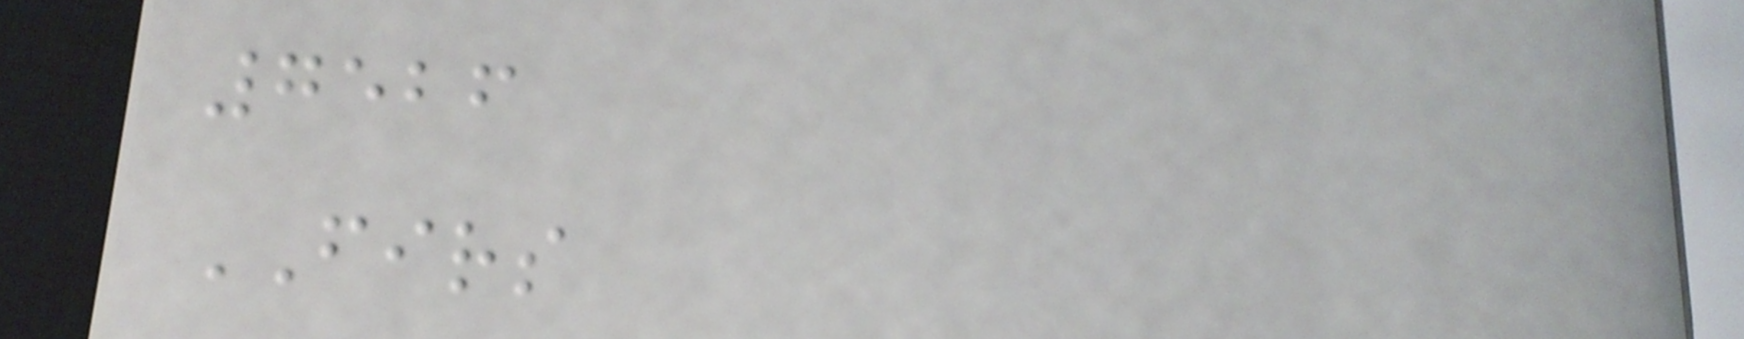7526
FIRS
